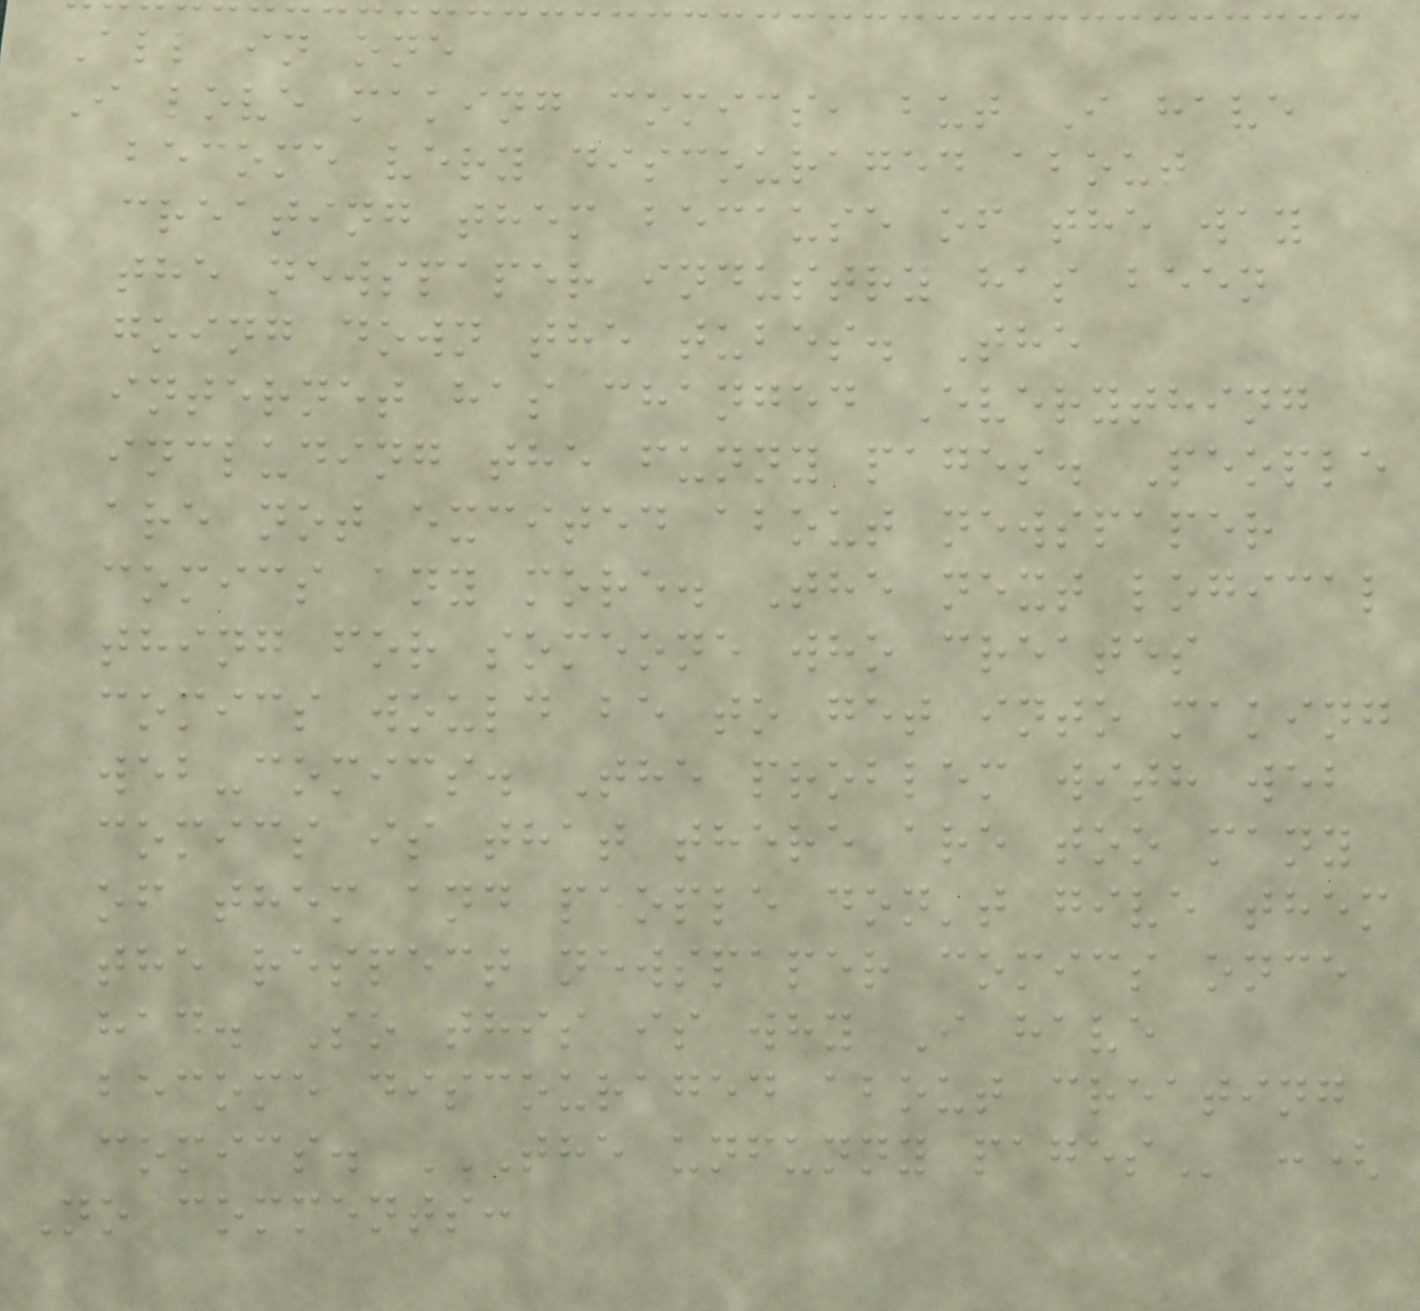All in one
I love making comics, but I have
become very discouraged about
creating them because of the way
the newspaper industry has been
going down the tubes. The
internet has changed Everything
including the funny pages. People
are not excited about newspaper
comics any more. The next logical
thing for someone who creates
comics would be to get into making
web-comics. The problem with web
comics is that there are too many
of them and people don't give them
the respect newspaper comics once
had. So this is why I have
become discouraged about creating
comics. THE UNFUNNY PAGES :(
No comments:
